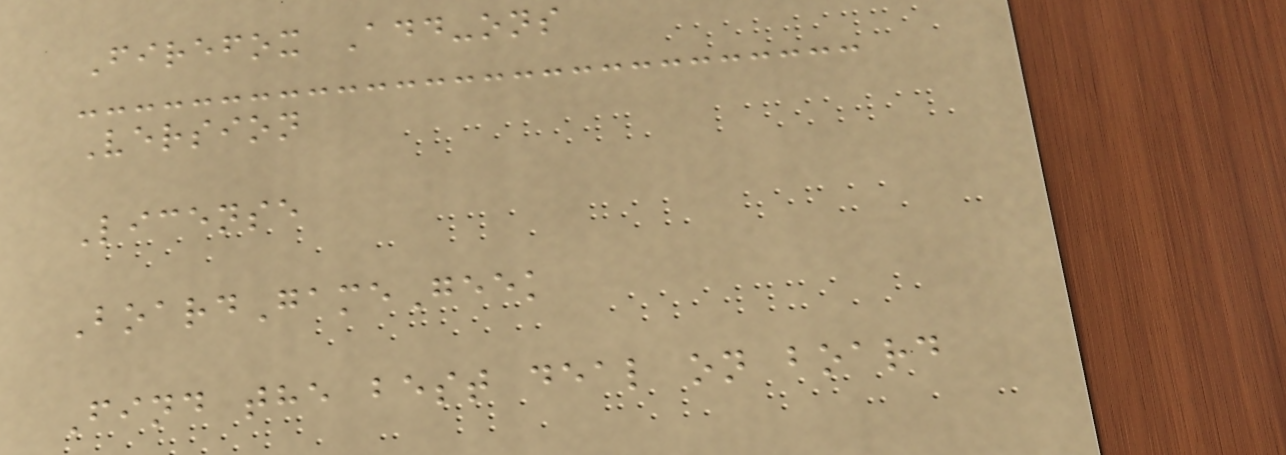Firefox Add-ons
Version
License
BoardGameGeek
Find the best deal on board
